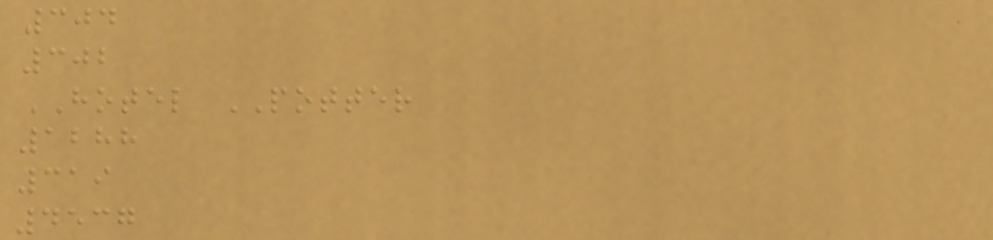304
302
HOTEL POTTER
1288
319
4537
